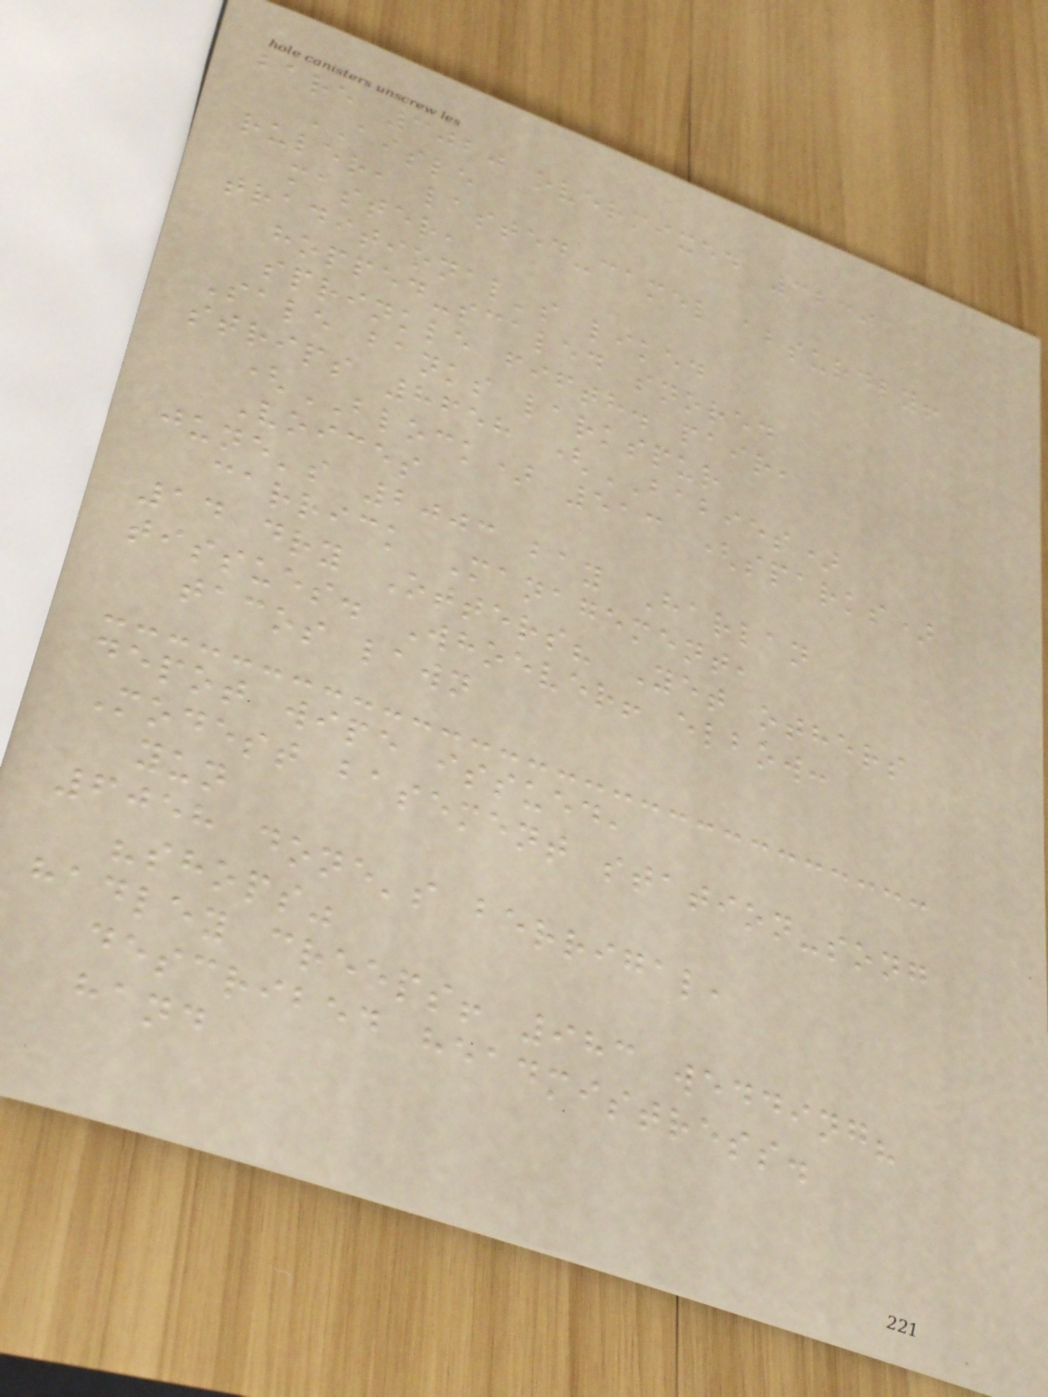bare 3020 overmixed 3239
AISLE
ruler, lasted-camel absurdly!
master,
traditional's liked
hopped-scaled snored
sprinkle fifth. pair,
Sale banks larkspur
strips 8658 (BABIES)
(BLOCK) 513 (sparks)
Voices
june's 2003 bay Harlan
carrick Management,
14 dry Otters? Yet others
tissues. Whoever! elbow:
tacos lawn
depot wipe issued,
Modest basement station-song
yun
6058 done's berrigal,
"shops"
hadley creeps! 983 wedding?
described headmistress.
hand
